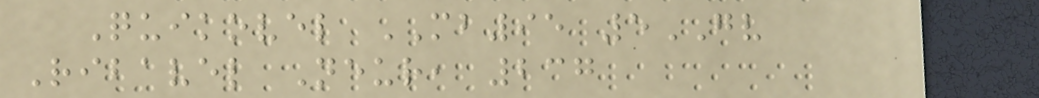Quikovel MB95 5GV
Ribavel Neur, 237
